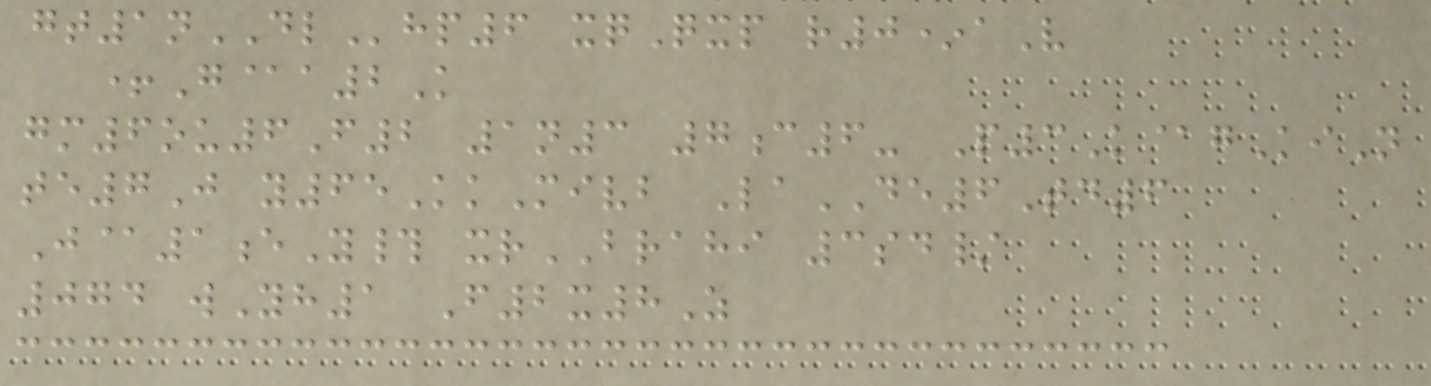gt1nDLhp6 xqQxp r0*aV
+G@a2K
gm6ou6F2 1n3 7c6- P3K@gKiN
te7J y65KkMivb LaDE6Td6
J@1eY# xrBRAHI 3sd/
074 wYh1 F2x8Z
